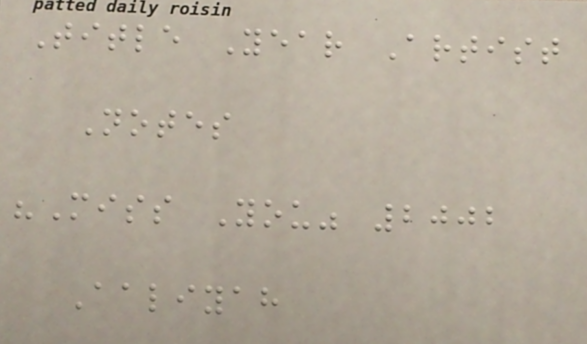Title Year Artist
Notes
"Miss You" 2002
Aaliyah
